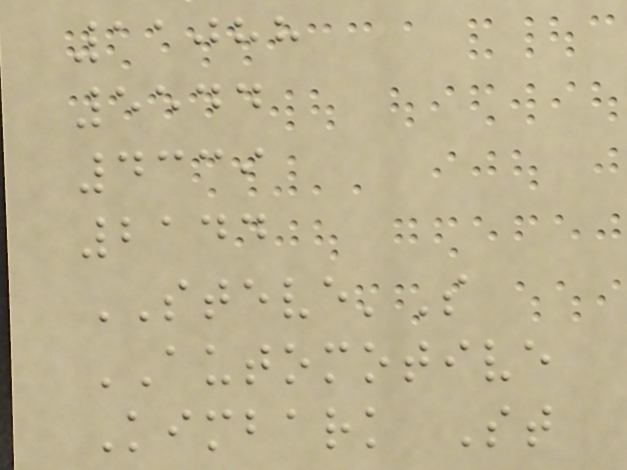11088
5544
4339
2144
STEVE'S
AUTOMOTIVE
Kimbark St
